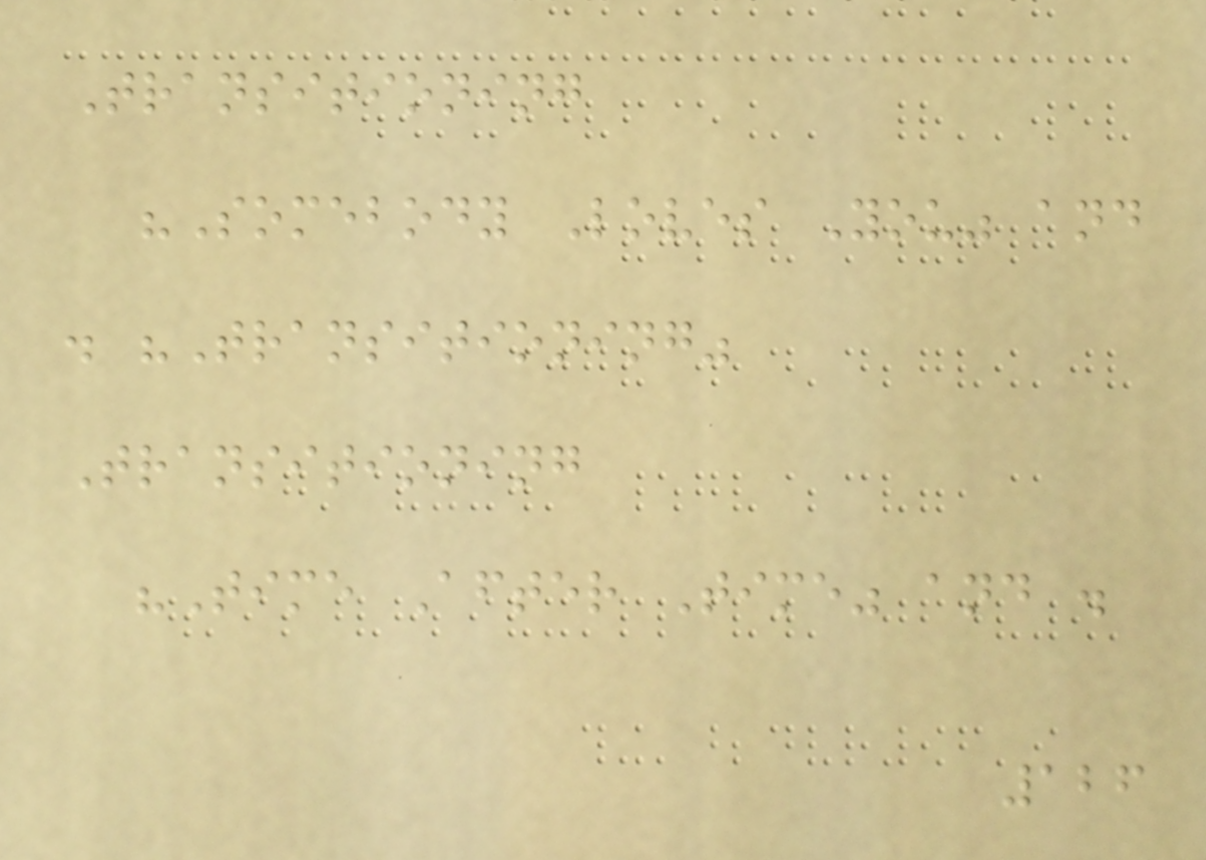Transitioning
"Somebody Loves You" and
. "Transitioning"
Transitioning
"Time After Time" and .
126
